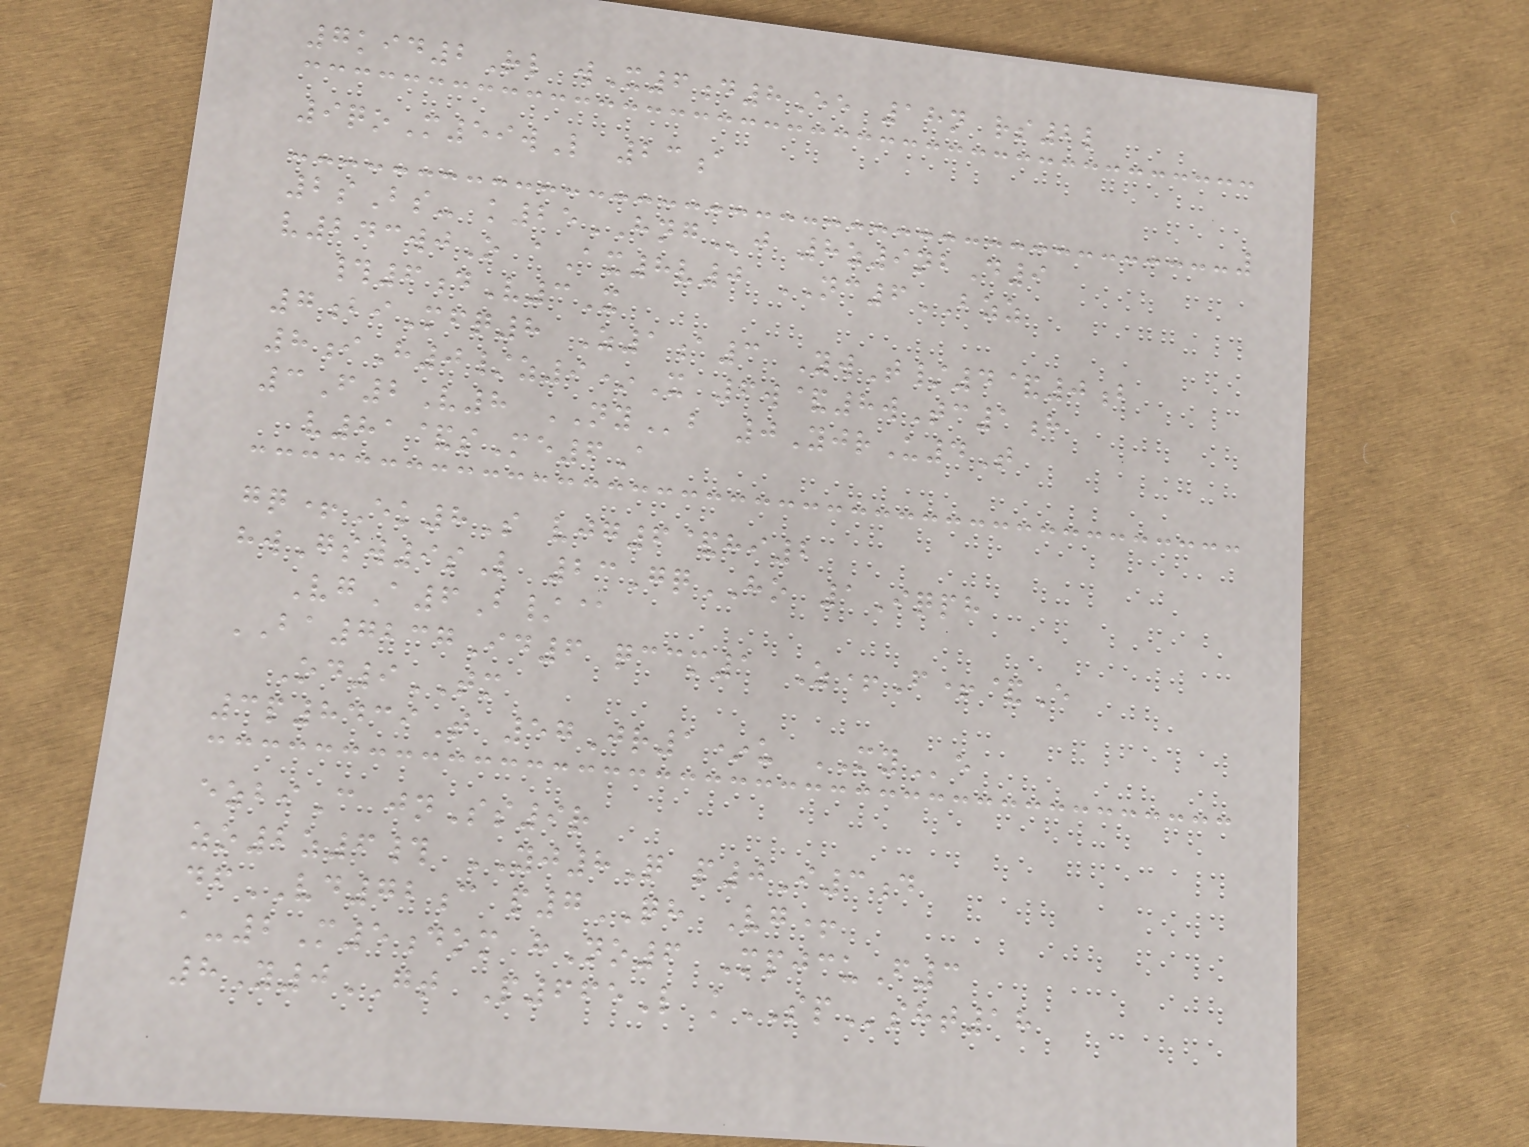7kid2Rl wX6d8Ee 18n rs2l
9qoM59wL 23a
2sBs- k25HNGj 8z9nbD9
v243wjO aAx8v0 NC6BZZ
#6dV3X
7biMfq8 Z1a3 YwT/4&0b
8iH0/z9*X 6w&8wTc1h
3F2V8 NYb 0YjrU4T
v81&sMe6A
gq+Ek8S vjg6&hi2
hwGsw9sL 23GqHO 1Iqph
VgA6B/@
BA7237Id6 qccm1 Z+F+&E
Od9TM
3p8439T 57Jr1*u MYe
ezbiC jnSs9r
zo2z6# YJ8Q p0I3d
dfVD72c p7QH Vg+
a-2M5dom hNo6 MpjcuF3
8Y0GT P665L kSPsht18
